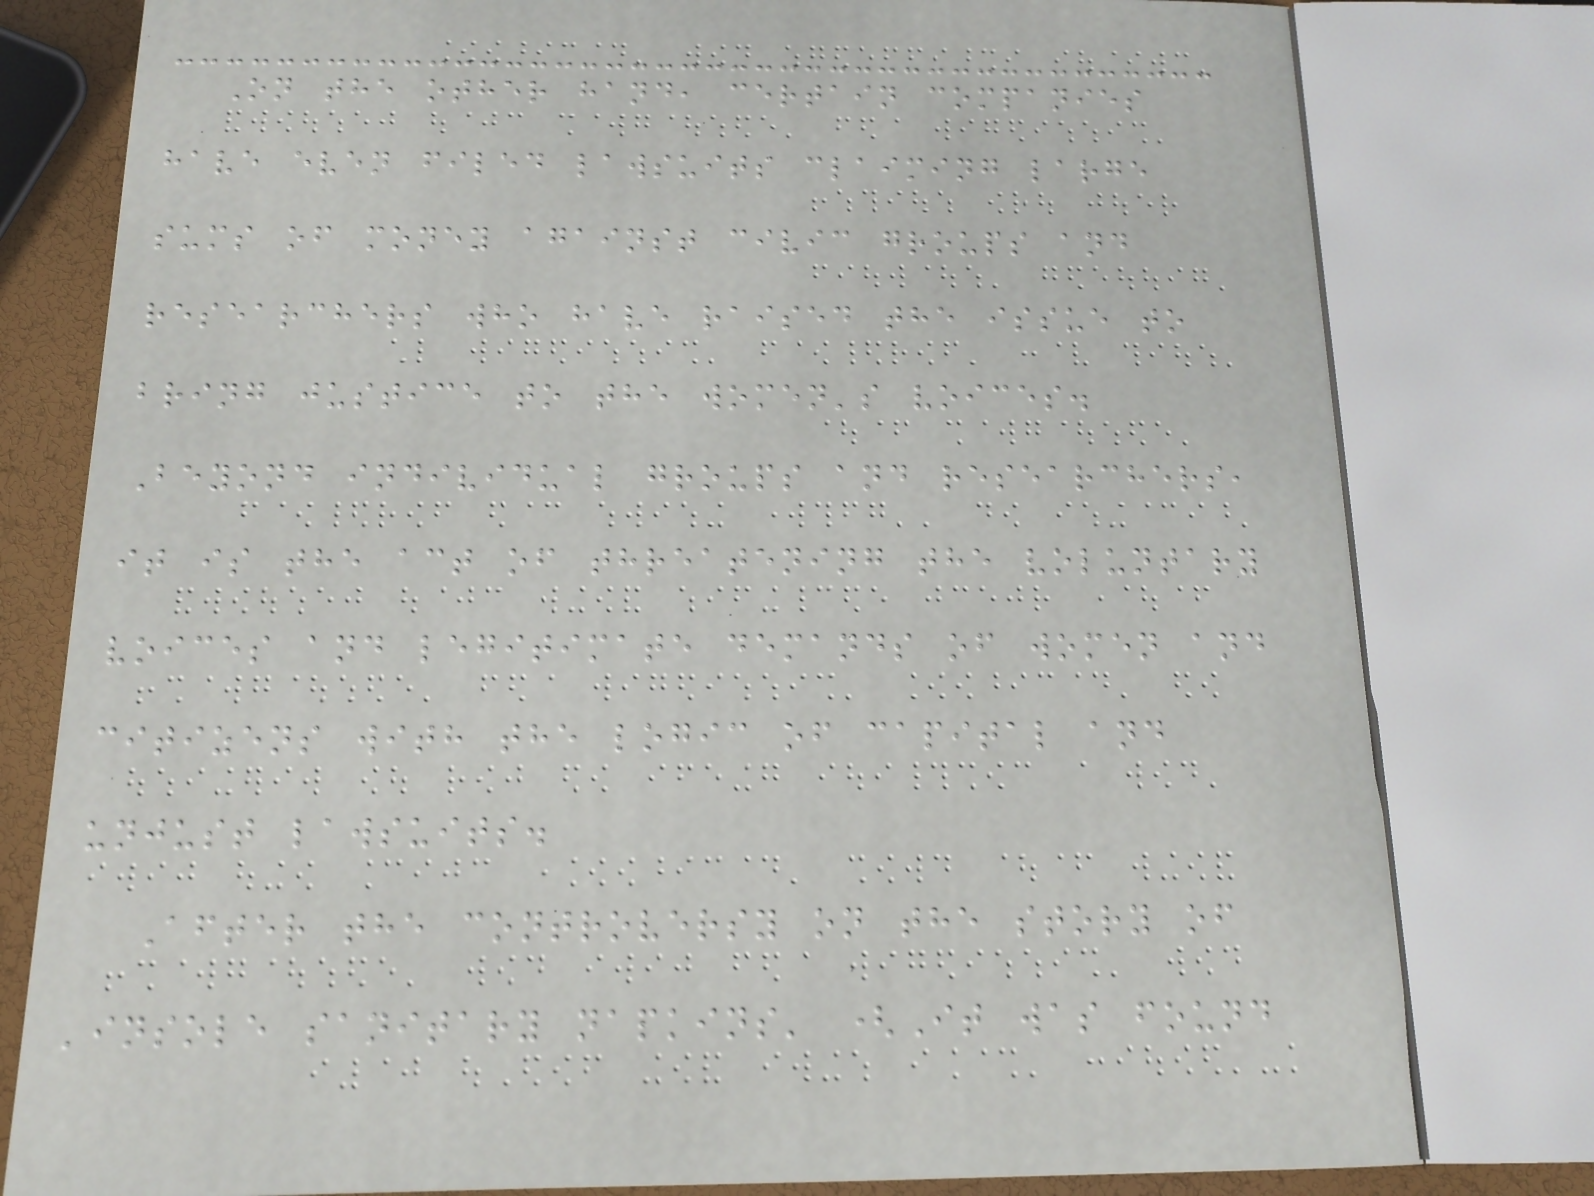On the other hand, certain companies
have even filed lawsuits claiming large
sums of money against civic groups and
researchers who have raised the issue to
bring justice to the women's voices.
Beyond individual groups and researchers,
it is the act of threatening the voluntary
voices and legitimate demands of women and
citizens with the logic of capital and
unjust lawsuits.
After the controversy on the story of
'insole sanitary napkins' (It was found
